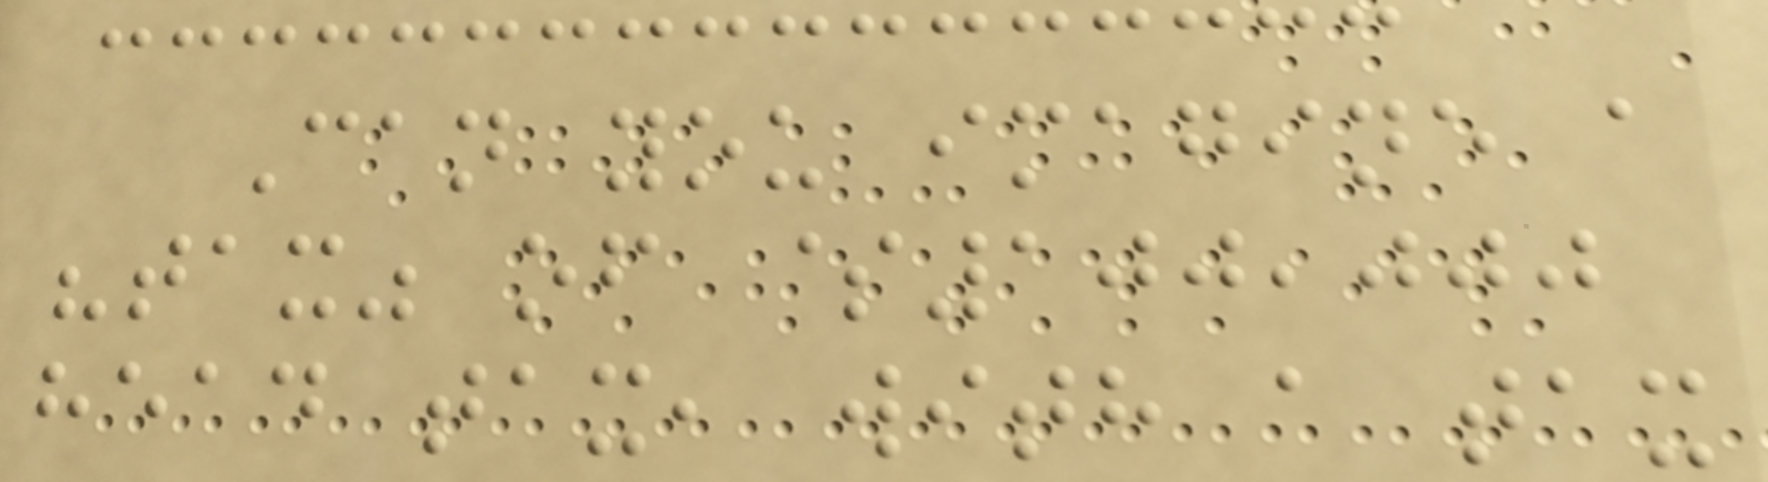Can you imagine a
"tax" of $100,000
head tax, with a tax
